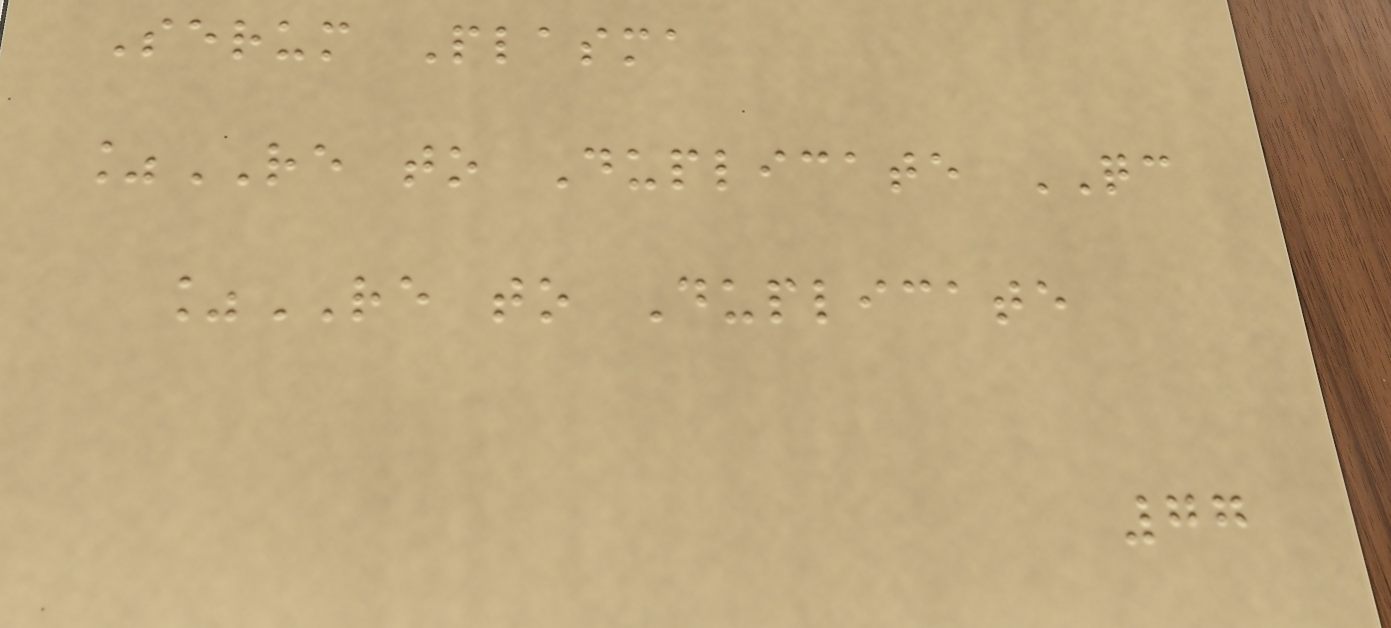Serum Plasma
%RE to Duplicate QC
%RE to Duplicate
77
